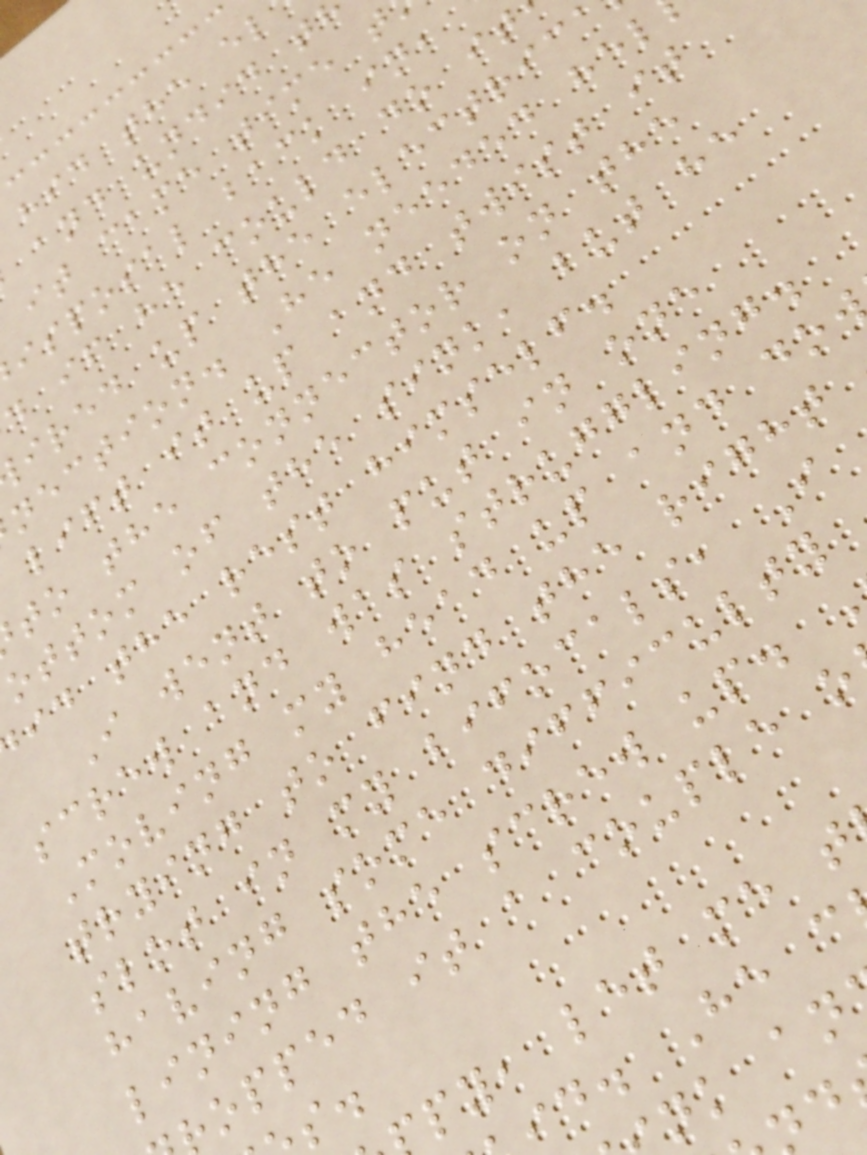hid the el
and undid t
it came time t
isposal back in,
d if he could do it
ired up the electric
nection. He needed hel
lift it up and twist it
to the connector on the
ottom of the sink, but he
id the rest himself.
I went to put in one
screw and was struggling.
Moving my head up and do
trying to find the right
slot in my bifocals, I
having some difficulty
lining the screw up.
opped it a couple o
py, let me t
id. He c
